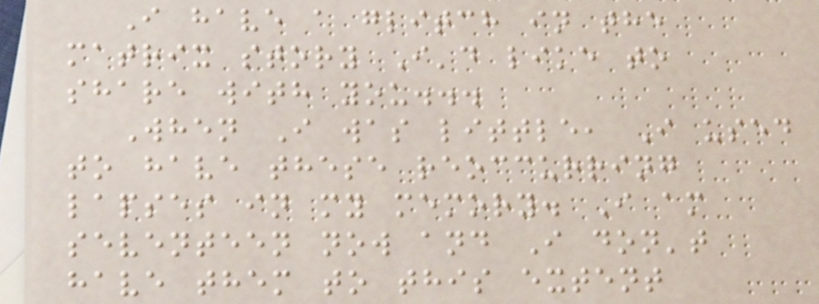I have a glitch in the
matrix story I'd like to
share with you...
When I was little, I used
to have these reoccurring
lapses in my memory. I am
seventeen now and I don't
have them to this extent
